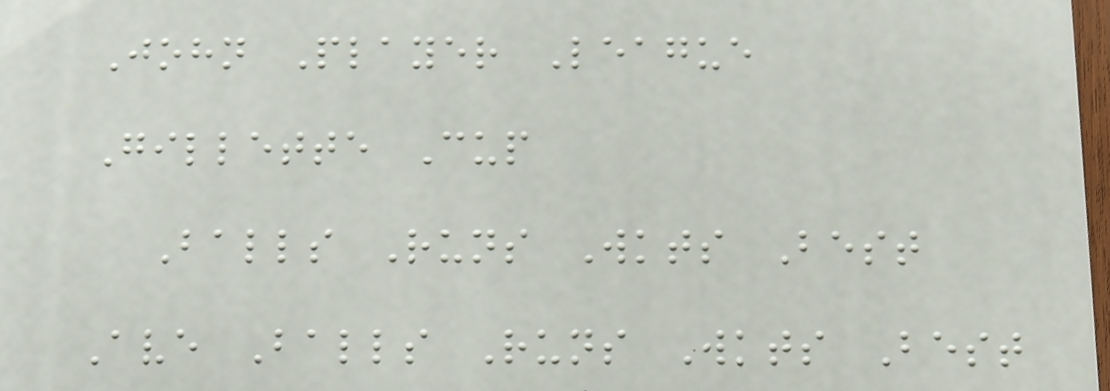John Player League
Gillette Cup
Balls Runs Wkts Best
Ave Balls Runs Wkts Best
